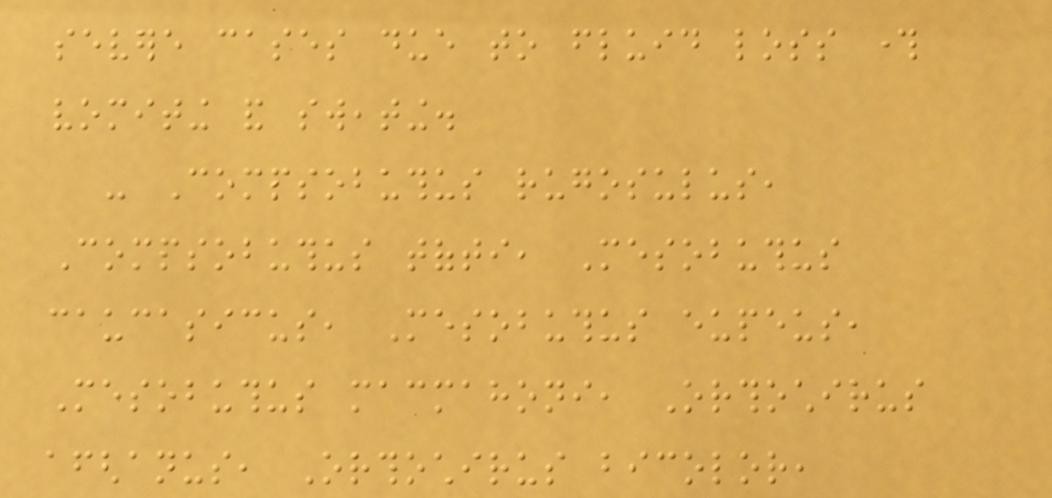severe cases due to fluid loss through
vomiting and sweating.
- Compsobuthus rugosulus,
Compsobuthus tofti, Mesobuthus
caucasicus, Mesobuthus eupeus,
Mesobuthus macmahoni, Orthochirus
afghanus, Orthochirus bicolor,
